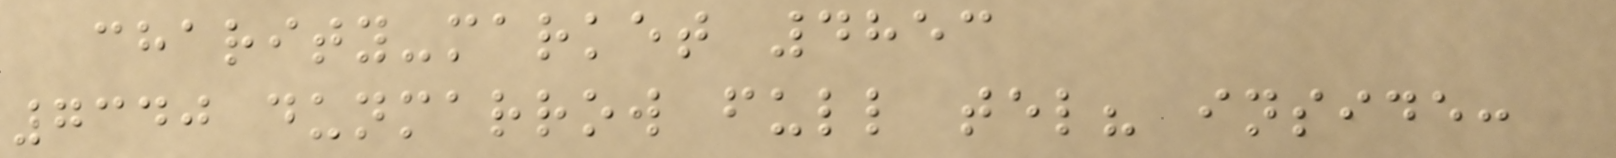charity-market 4853
7340 dunmarrow full tel? inside:
